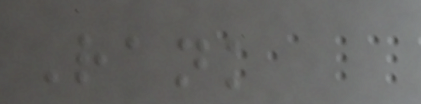Rank
